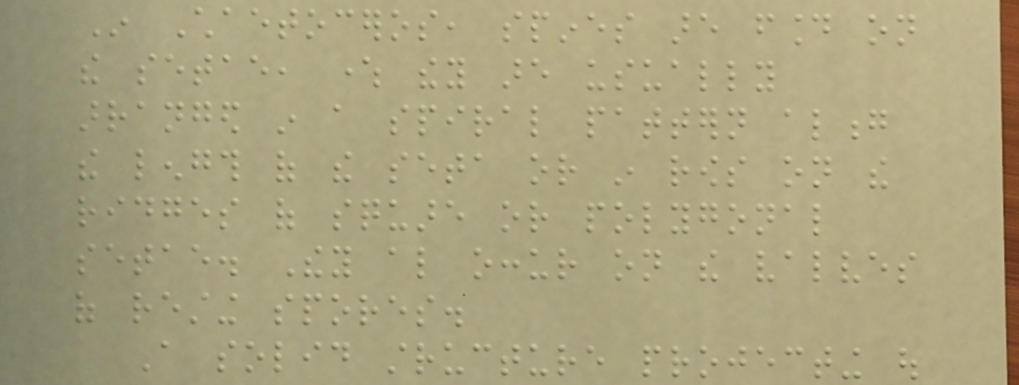In Chaetoceros, spines are found on
the setae, where they are usually
arranged in a spiral pattern along
the length of the seta or in rows on the
ridges of square or polygonal
setae. They also occur on the valves
of resting spores.
A solid structure projecting out
